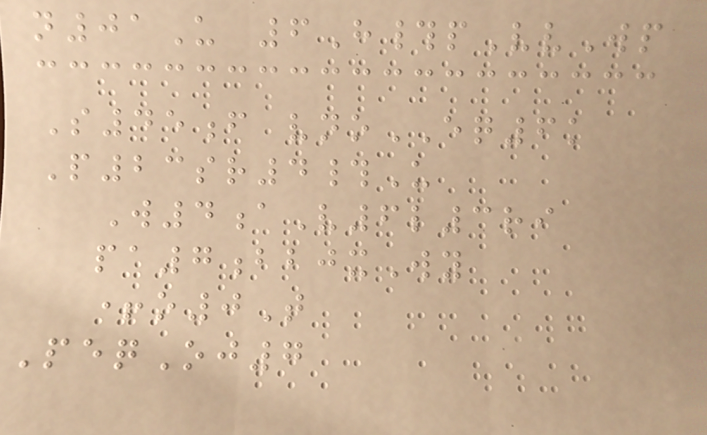n01U 6H#pVvWp
S45f vnoEQ6k
P23sr4#U
W4aV6l3ri
pa7bbjxWy
+o0T
PeqOj7
